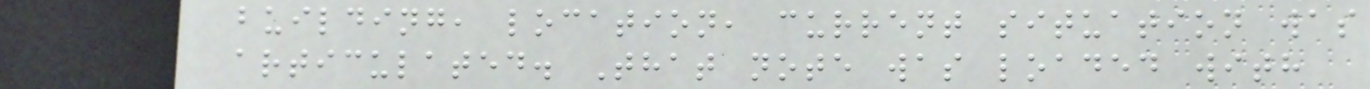building, location, current situation was
articulated. That note was loaded with
